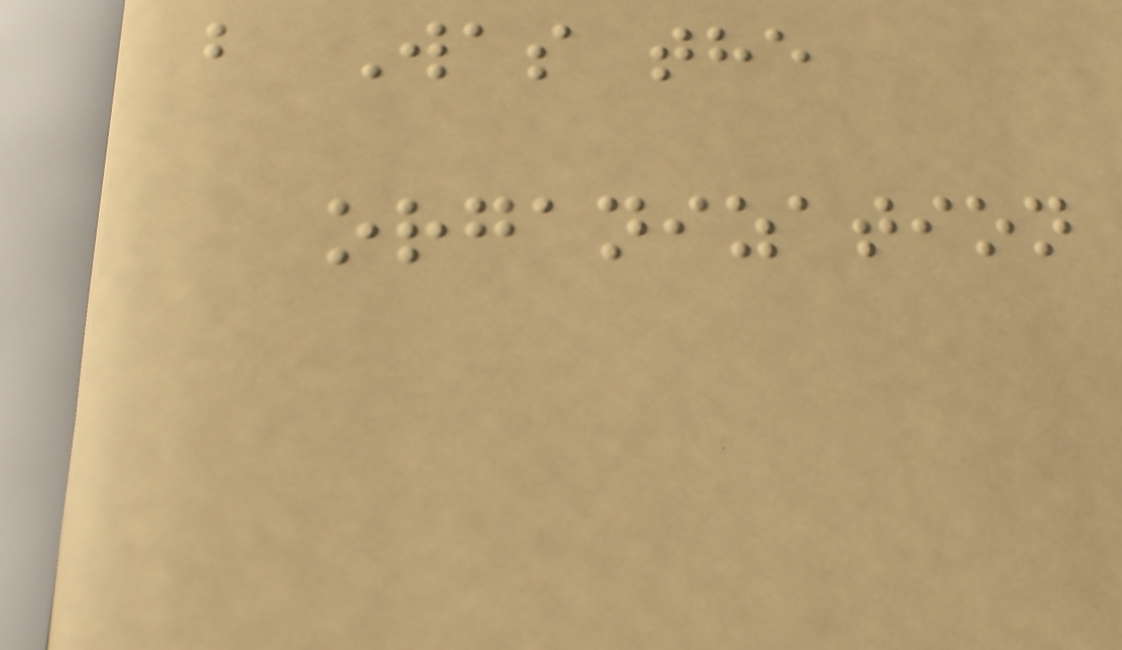b Was the
organization
